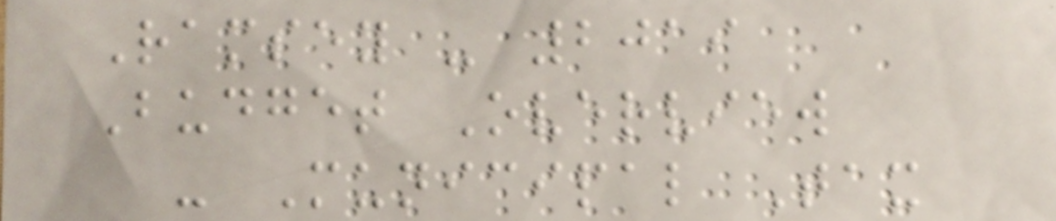Ramsey - 2019
Budget Overview
- Municipal Tax
